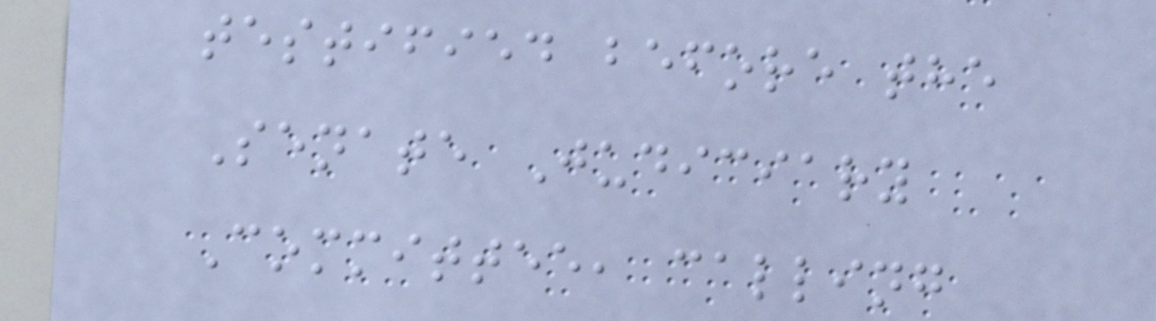testified before the
Senate Judiciary
Committee, calling
